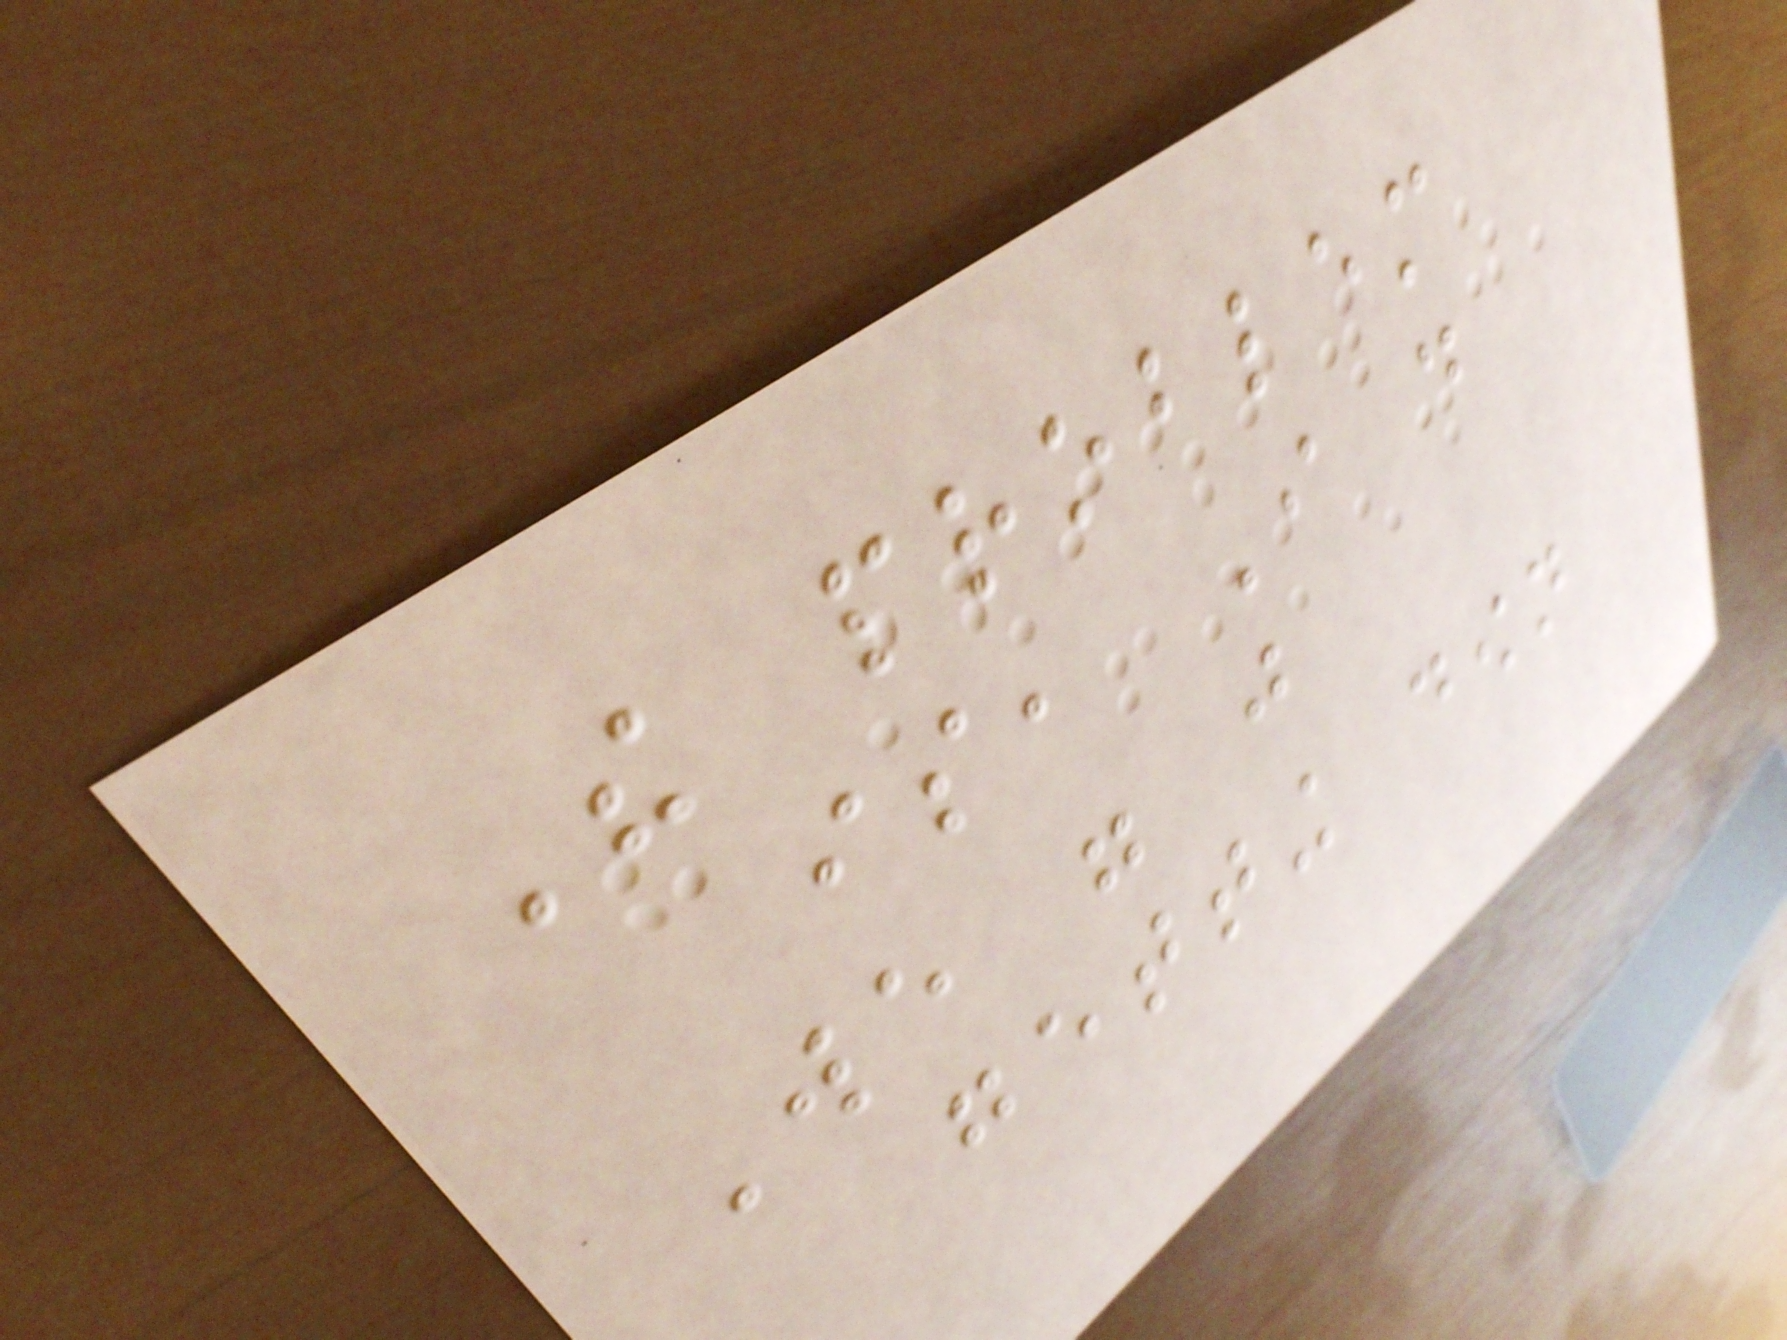The problem
is, I do
We were just
getting down
